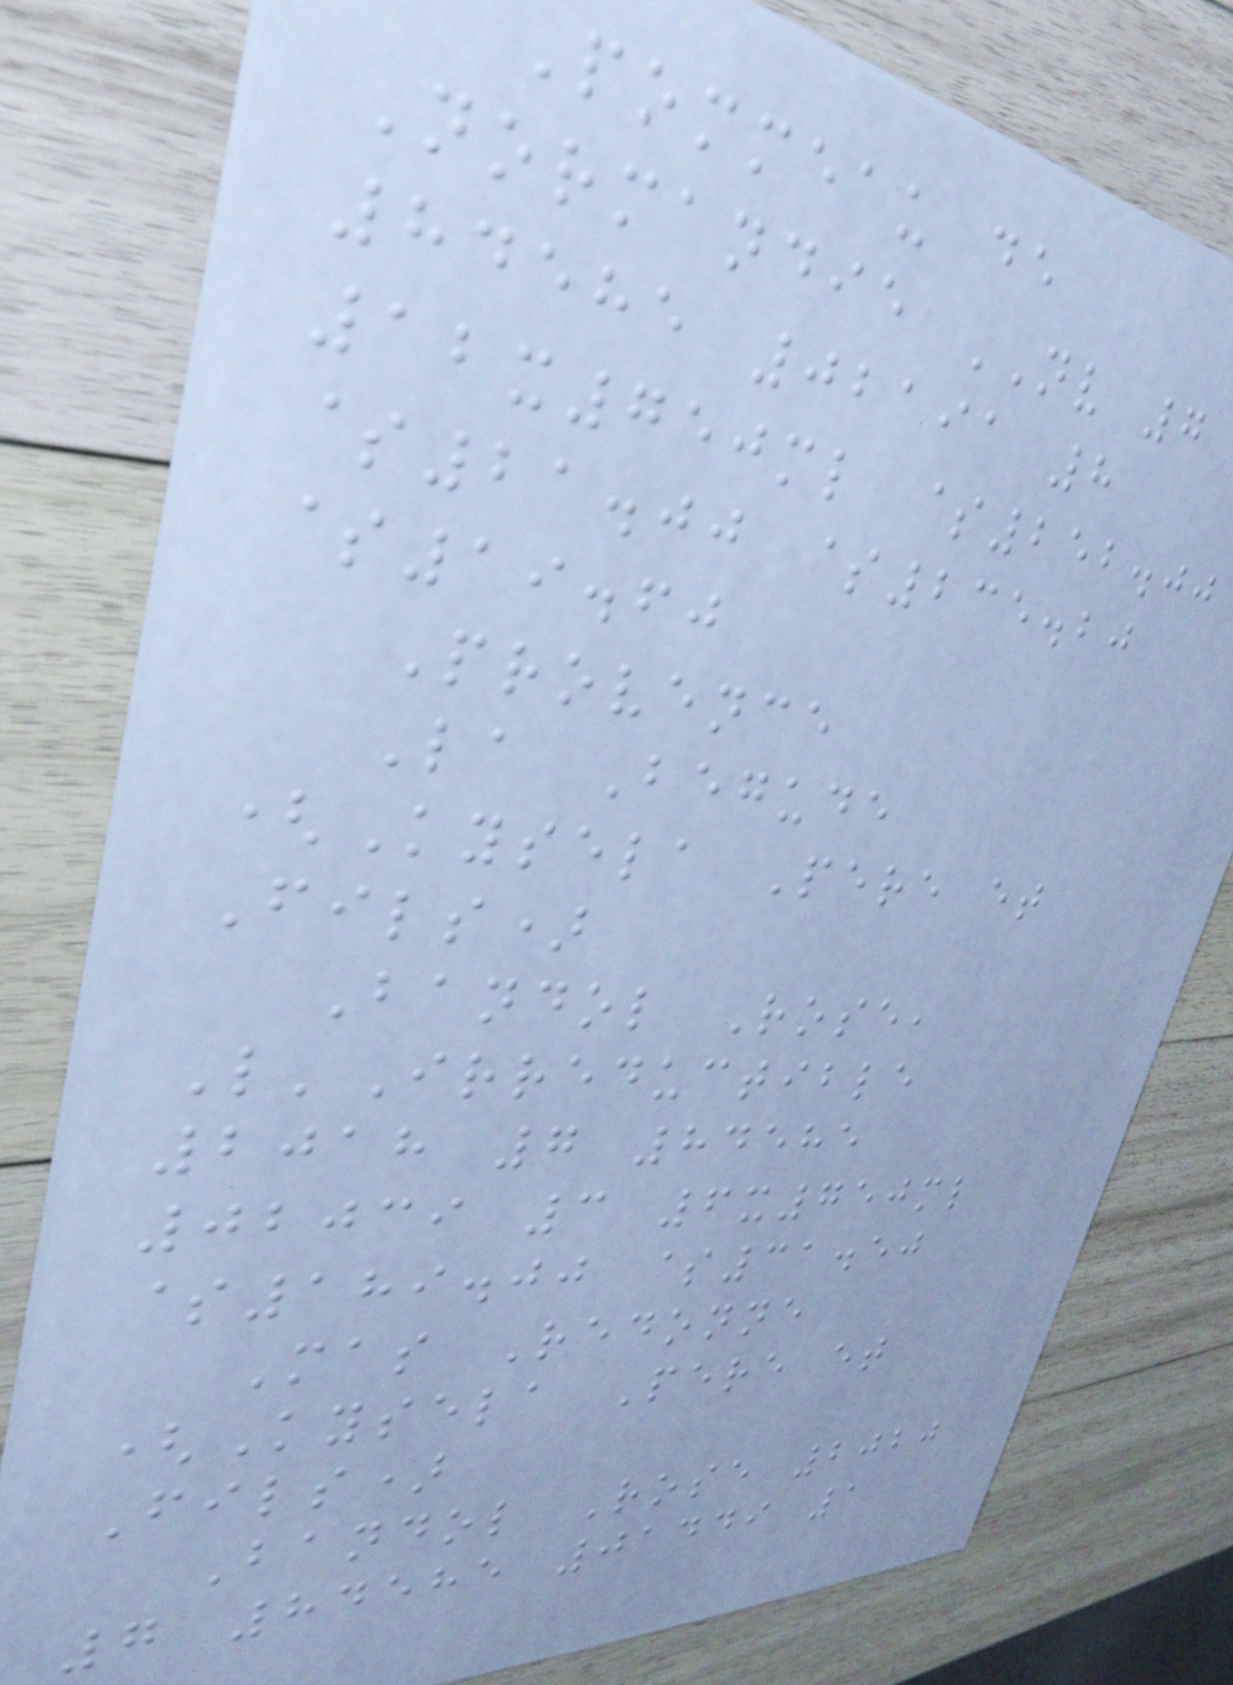Pommeau de
Normandie NV 7
84585 02191 8
12x750ml $252.00
$21.00 $235.20
$19.60
Provence
La Begude
(Kysela Pere et
Fils)
Bandol Rose,
L'Irreductible
2018 7 84585
02039 3 6x750ml
$189.00 $31.50
Mas Redonne
(Kysela Pere et
Fils)
Bandol Rose 2020
7 84585 01449 1
